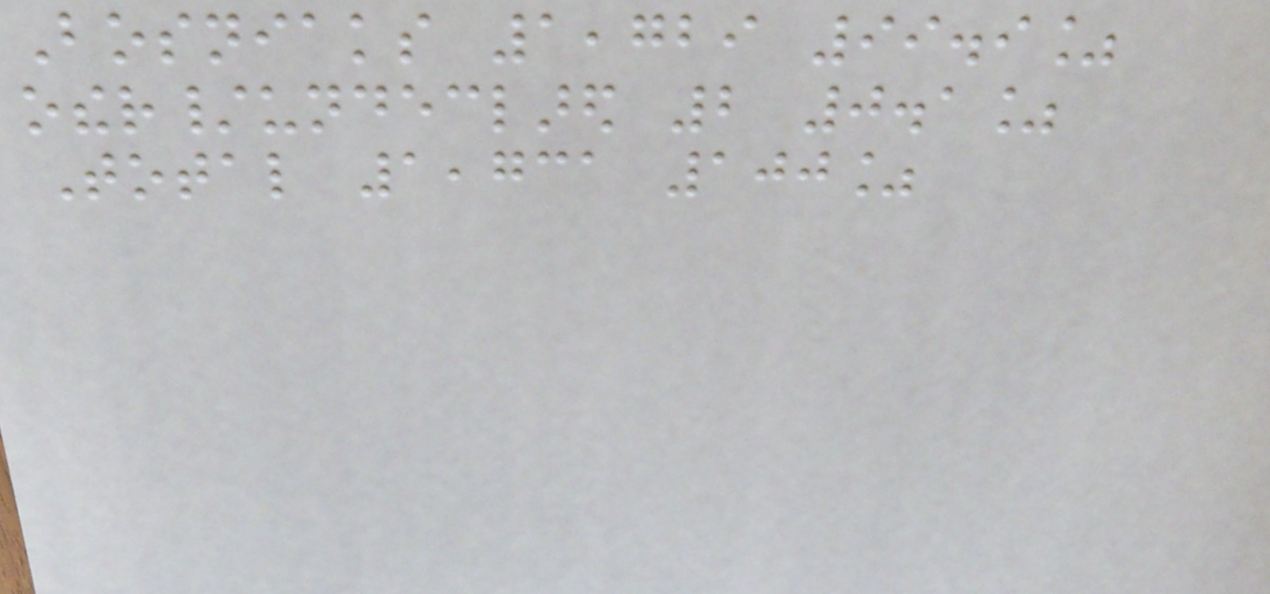Bosniaks 1,729 99.9%
other/undeclared 2 0.1%
Total 1,731 100%
